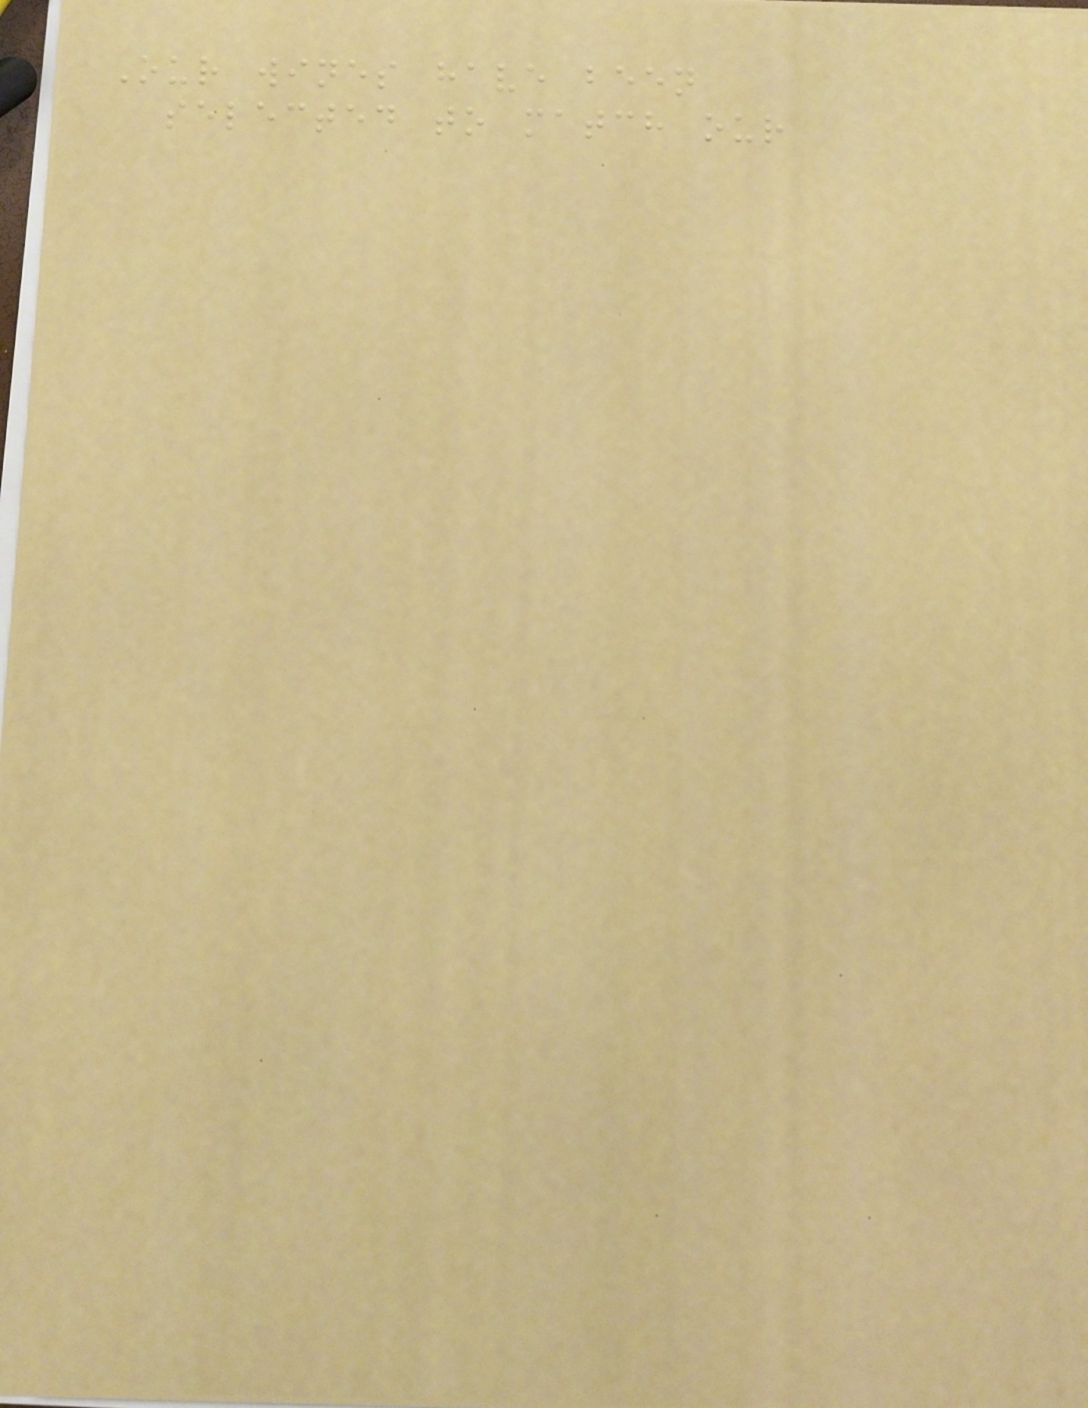Our wines have been
selected to match our
